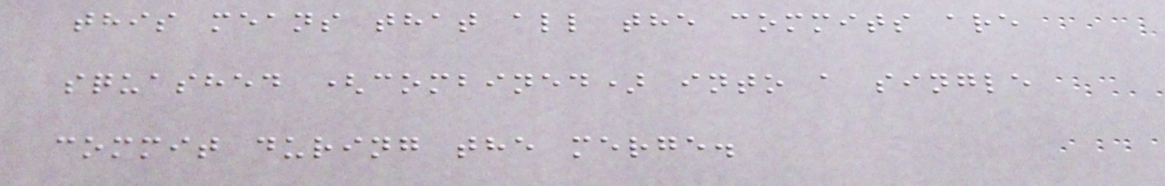this means that all the commits are
squashed (combined) into a single
commit during the merge.
